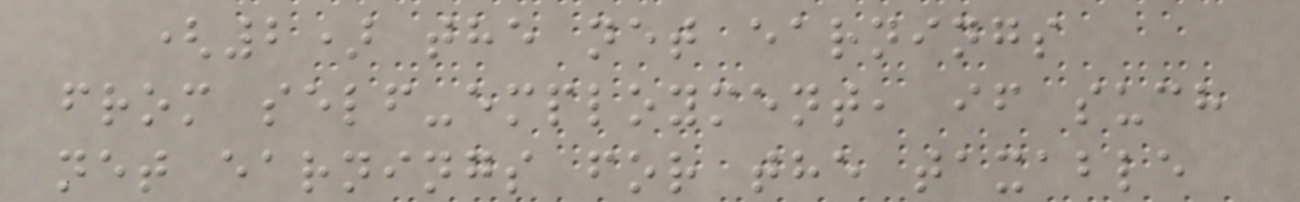(2) the net earnings
from self-employment, if such
net earnings for the taxable
